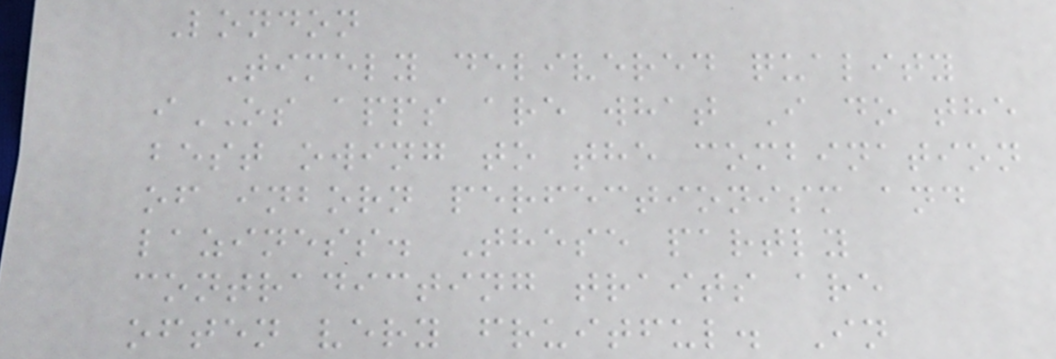London
Timely delivered quality
iOS apps are what I do the
best owing to the combination
of inborn perfectionism and
laziness. These partly
contradicting traits are
often very fruitful. In
